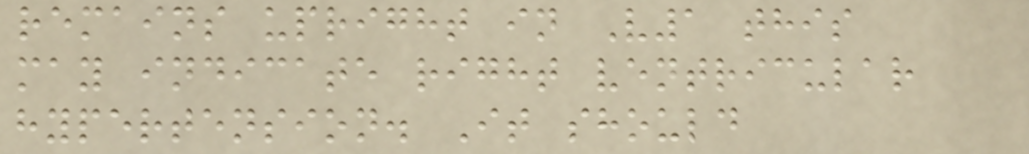remains upright in V1 this
may indicate right ventricular
hypertension. It should
